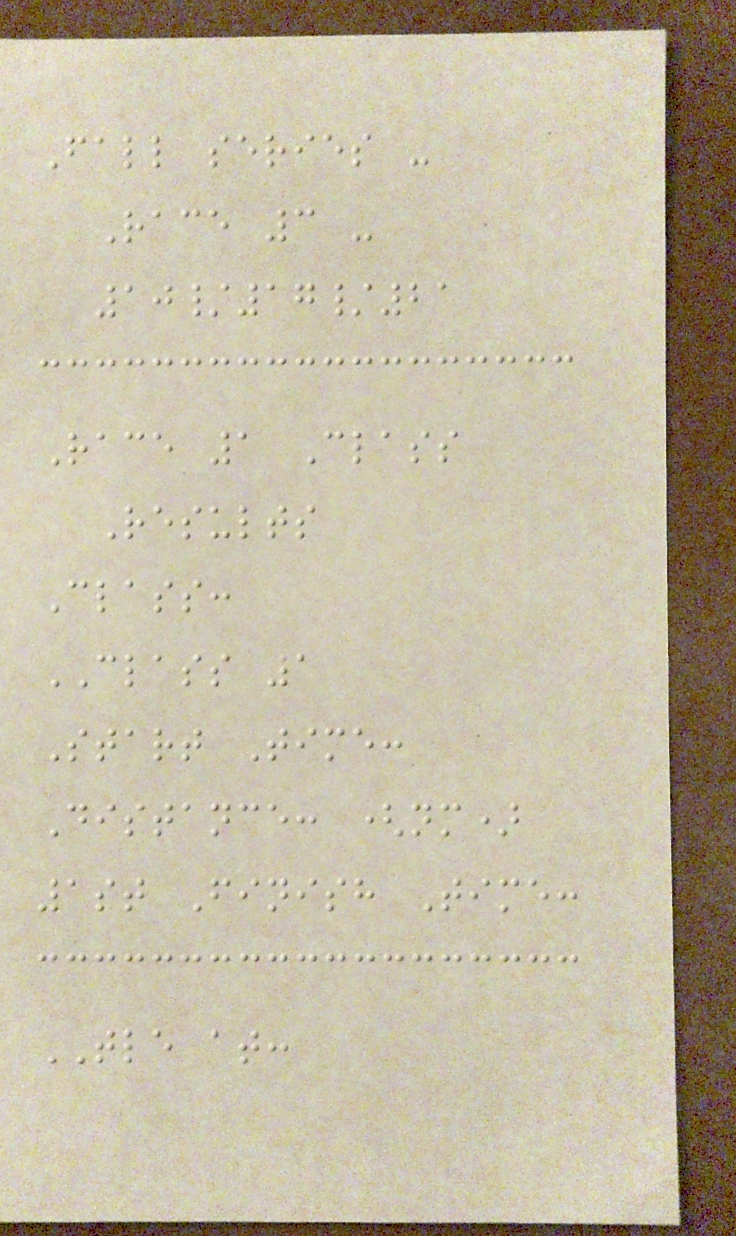Fall series -
Race 3 -
10/17/21
Race 1 Class
Results
Class:
CLASS 1
Start Time:
Distance: (nm)
1st Finish Time:
TLE at:
